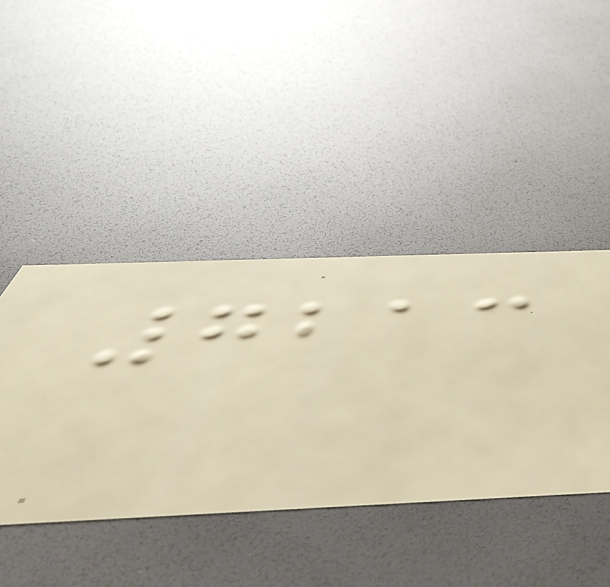7213
